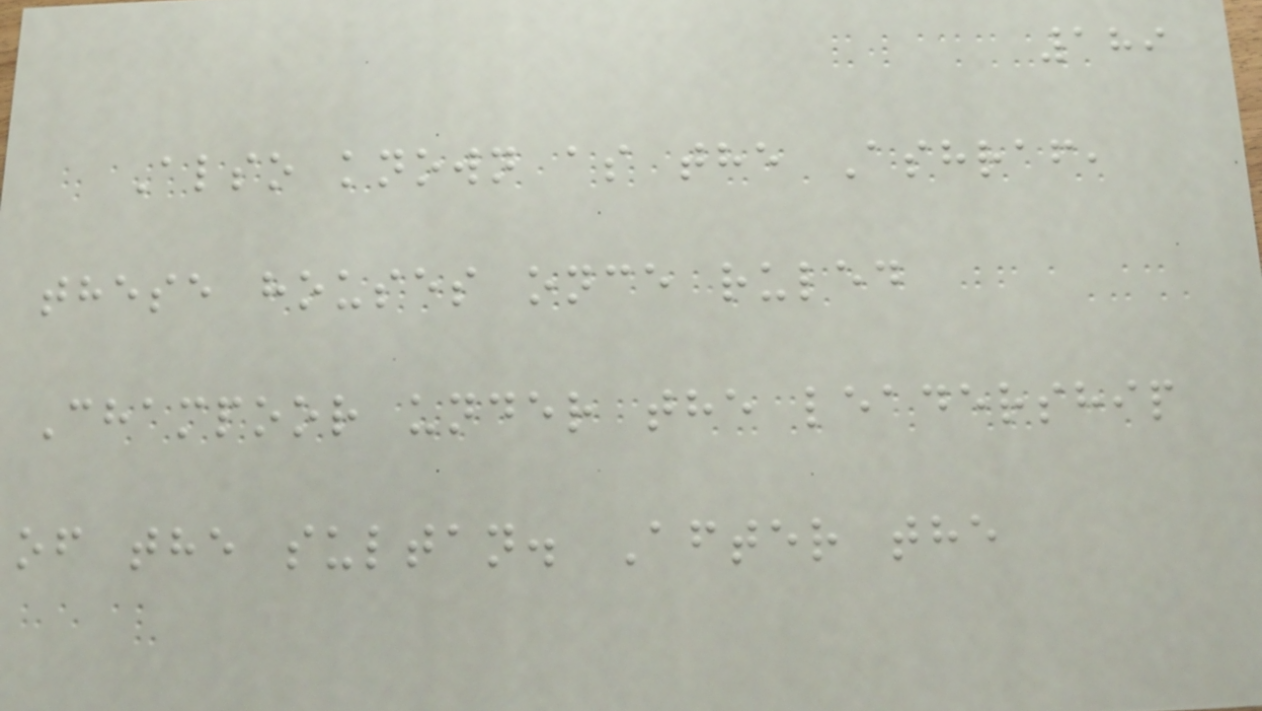189
Also known as the Ashraf,
these houses once ruled
Champoor under the leadership
of the sultan. After the
